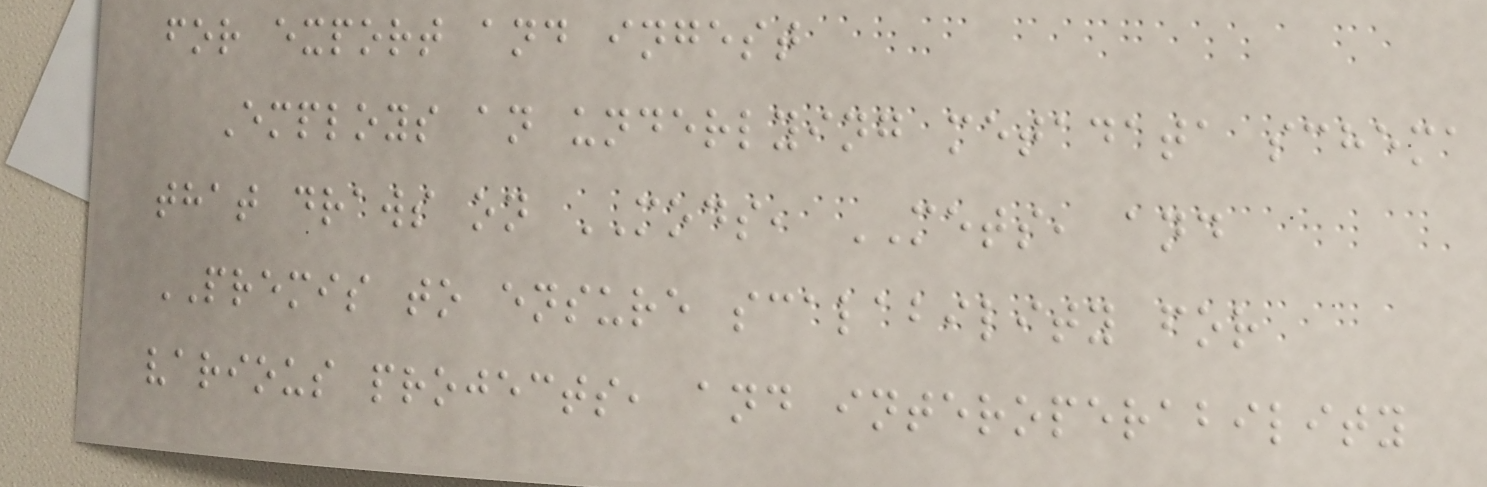for export and ingest
Employs an underlying metadata schema
that draws on MODS, METS, and
PREMIS to ensure scalability for
various projects, and interoperability
